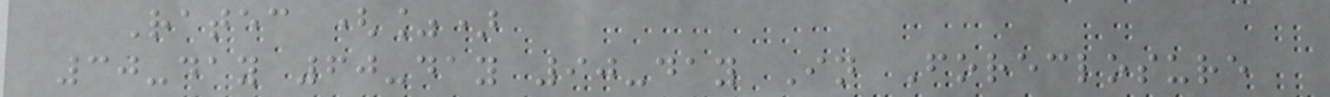Ratec (%)
30-day 60-day 90-day In Foreclosure
